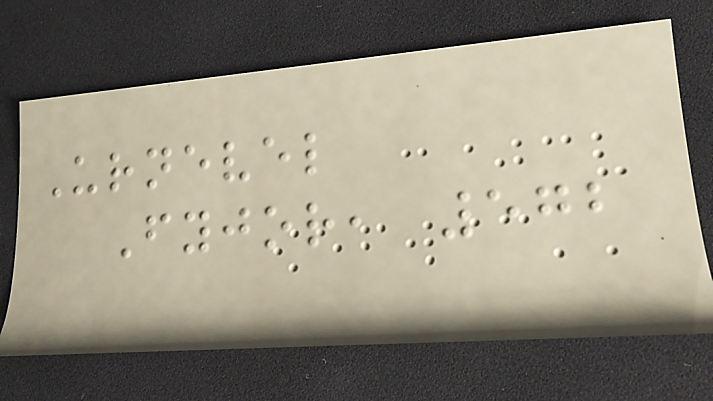Urnevel
Fyjor, 572
